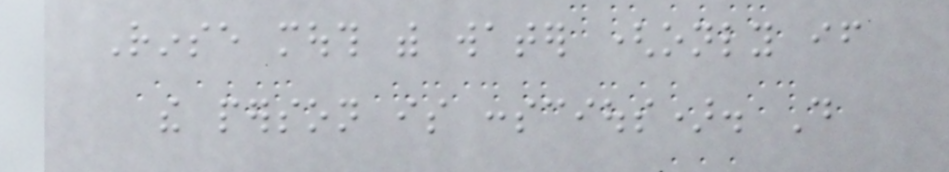Rinse mouth with water (only if
the person is conscious). Do
